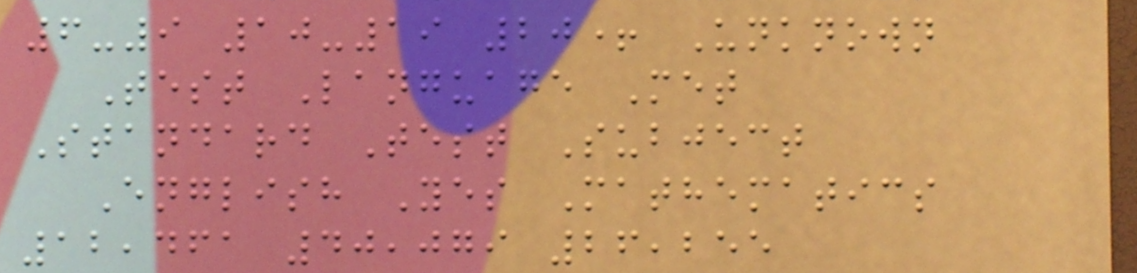6-9 10-19 20+ Unknown
Test Language Met
Standard Test Subject
English Yes Mathematics
12,461 40,079 26,255
